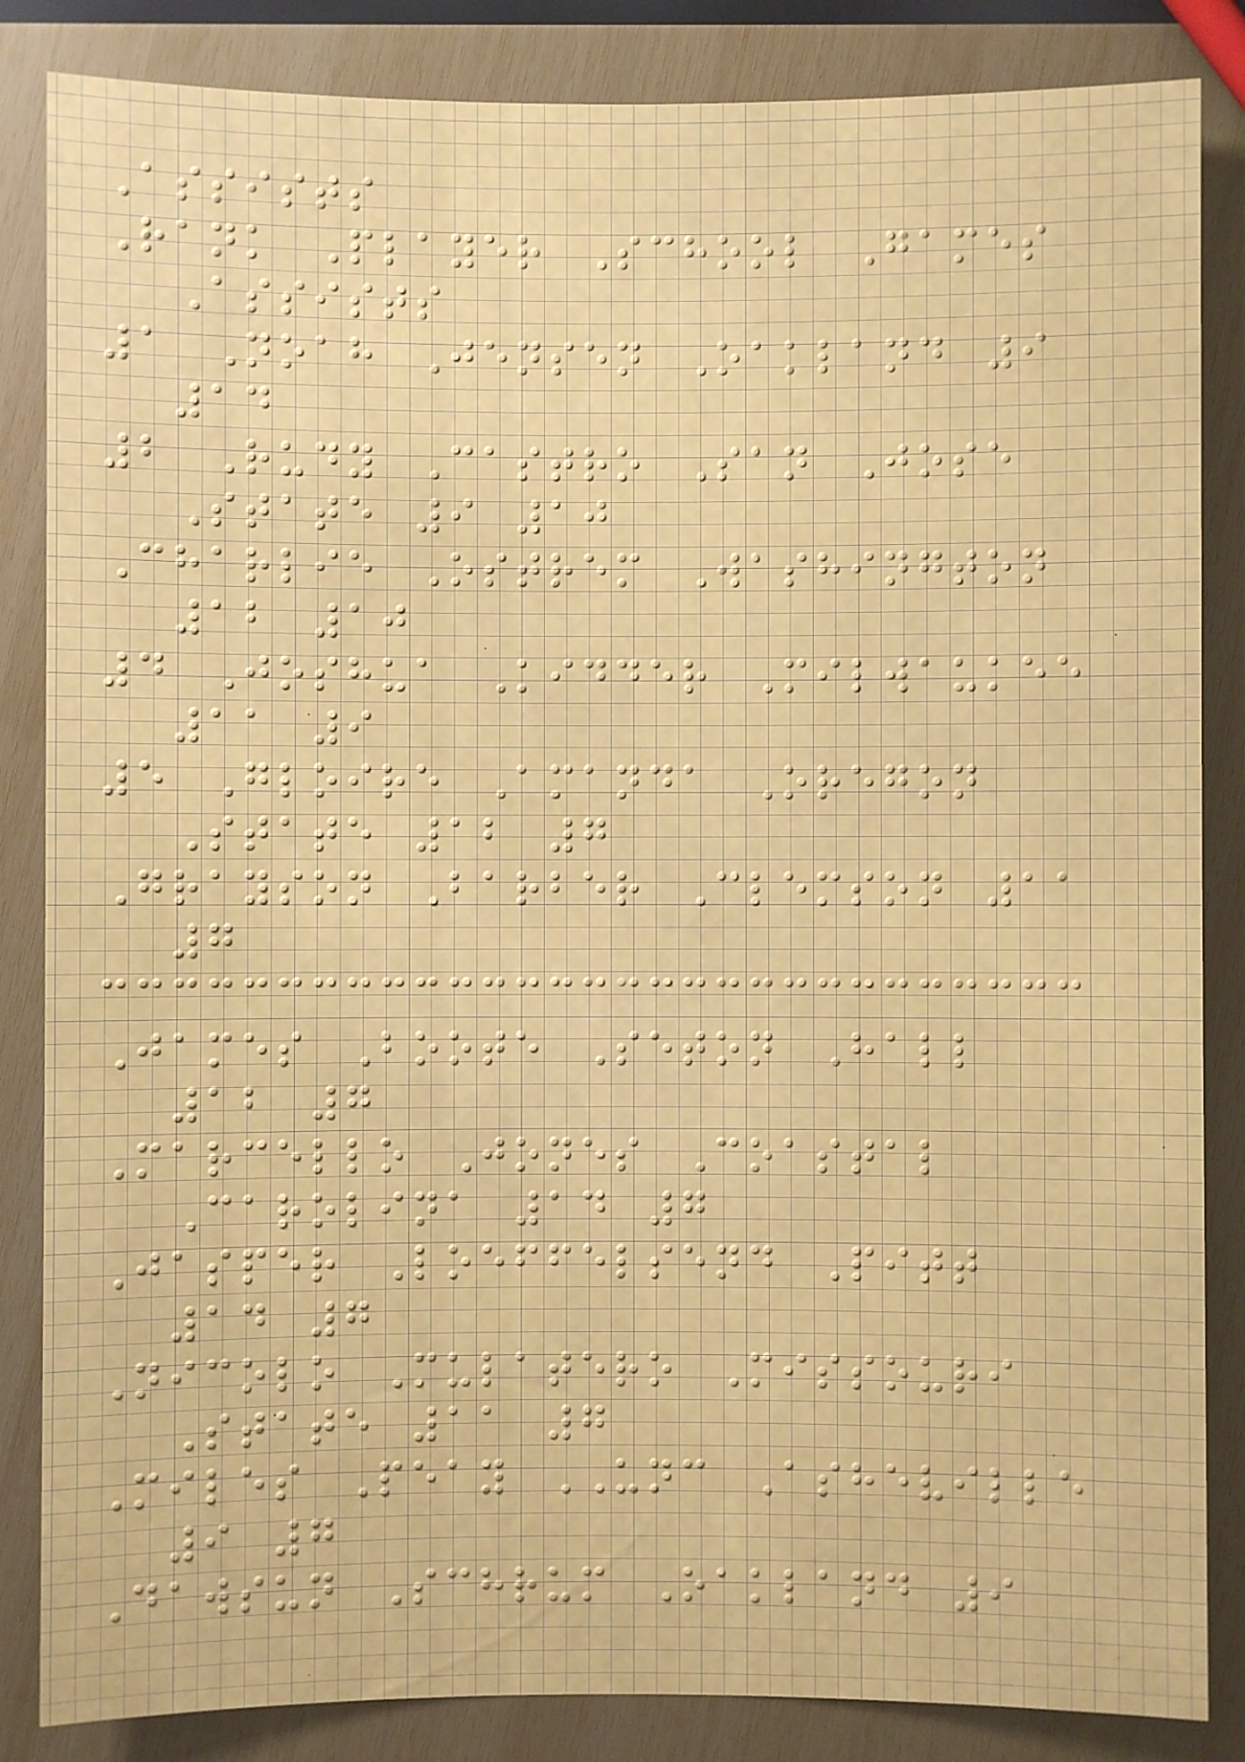Assists
Rank Player School Games
Assists
1 Noah Jensen Oakland 9
14
2 Rudy Castro San Jose
State 9 10
Charlie Ostrem Washington
12 10
4 Joshua Kidder Milwaukee
11 9
5 Gloire Amanda Oregon
State 12 7
Grayson Barber Clemson 11
7
James Boote Seton Hall
12 7
Marcello Jones Coastal
Carolina 14 7
Jasper Loeffelsend Pitt
14 7
Nicolo Mulatero Missouri
State 11 7
Miles Peay UNC Asheville
9 7
Dawsun Schrum Oakland 9
